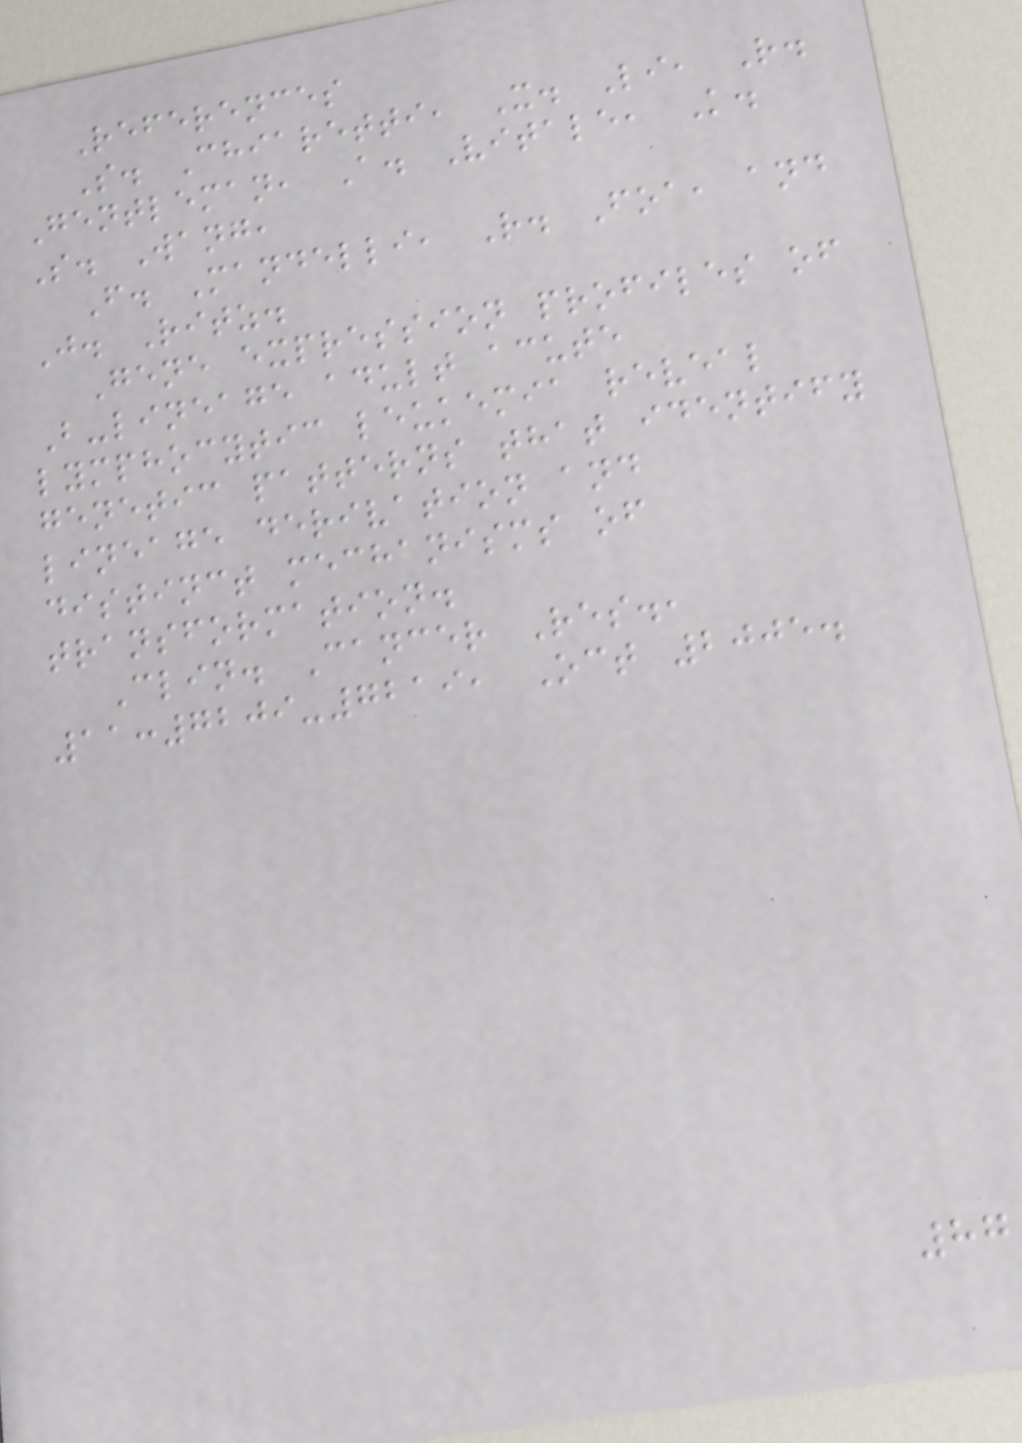References
S. Chiaretti, X. Li, R.
Gentleman, A. Vitale, K.
S. Wang,
F. Mandelli, R. Foa, and
J. Ritz.
Gene expression profiles of
B-lineage adult acute
lymphocytic leukemia reveal
genetic patterns that identify
lineage derivation and
distinct mechanisms of
transformation.
Clin. Cancer Res.,
11:7209-7219, Oct 2005.
87
